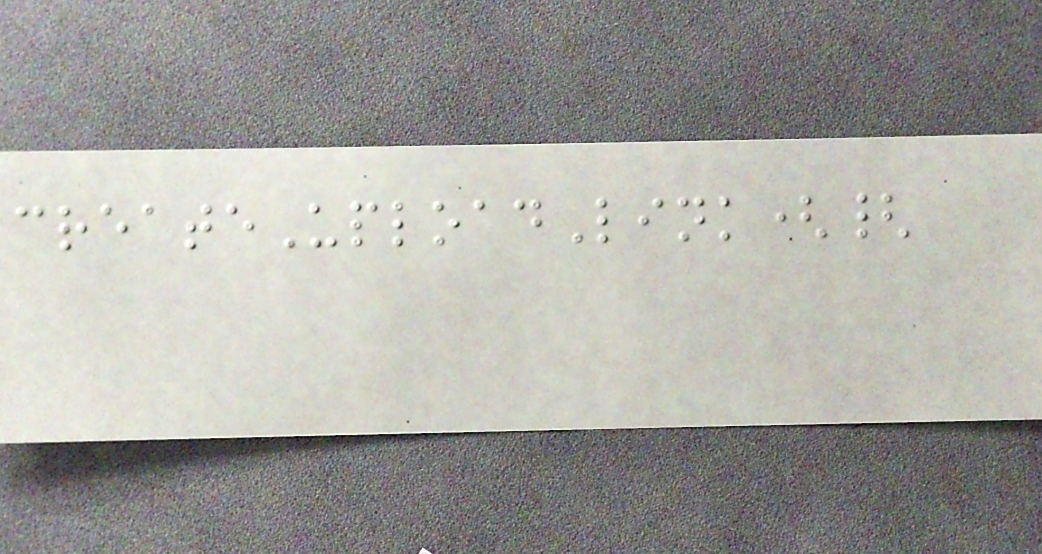createUploadLink({
